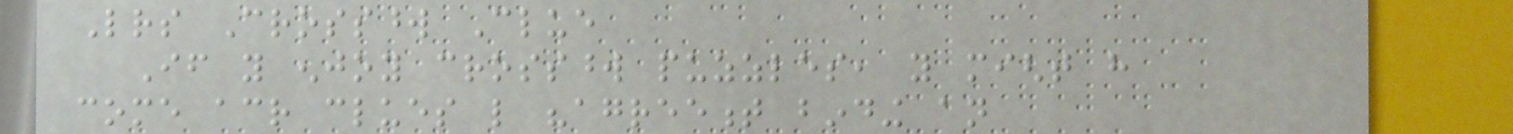Letters Crossword Clue
If you enjoy crossword puzzles, you might have
come across clues like "agreement binding an
